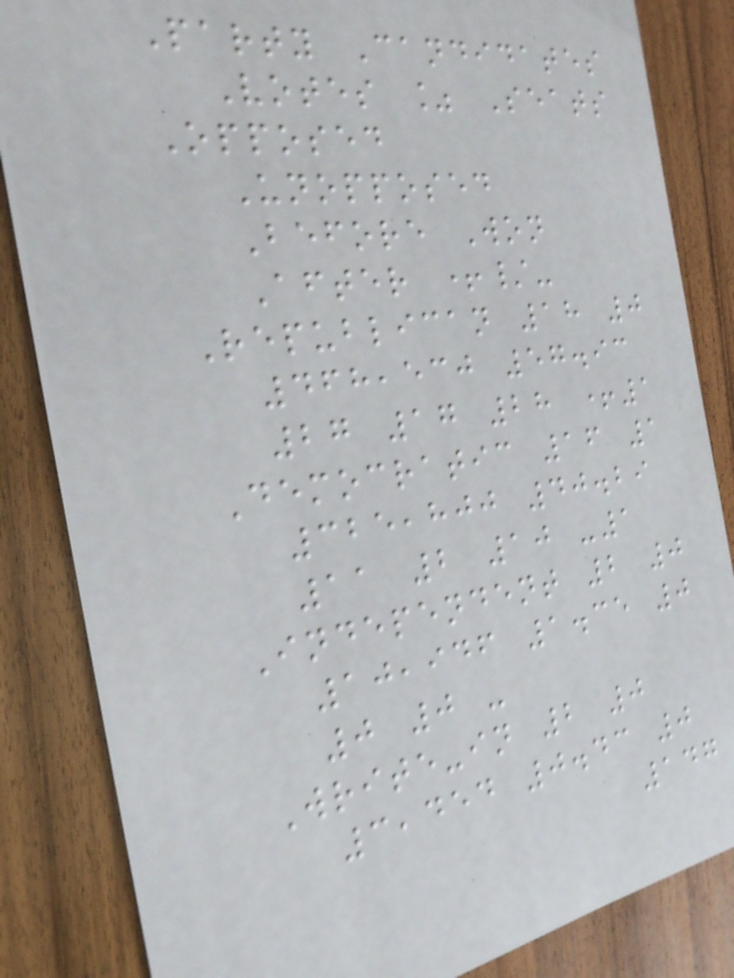Party Candidates
Votes % Seats
Opposed
Unopposed
Before Won
After +/-
Republican 18 0
468,530 57.93
27 17 28 +1
Democratic 16 1
325,800 40.29
11 2 10 -1
Independent 2 0
10,946 1.35 0
0 0 -
Write-in 2 0
3,454 0.43 0
147
